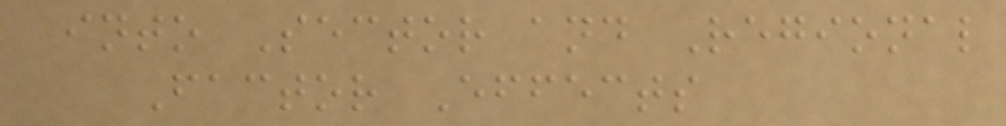into Sector and Regional
Factor Effects
